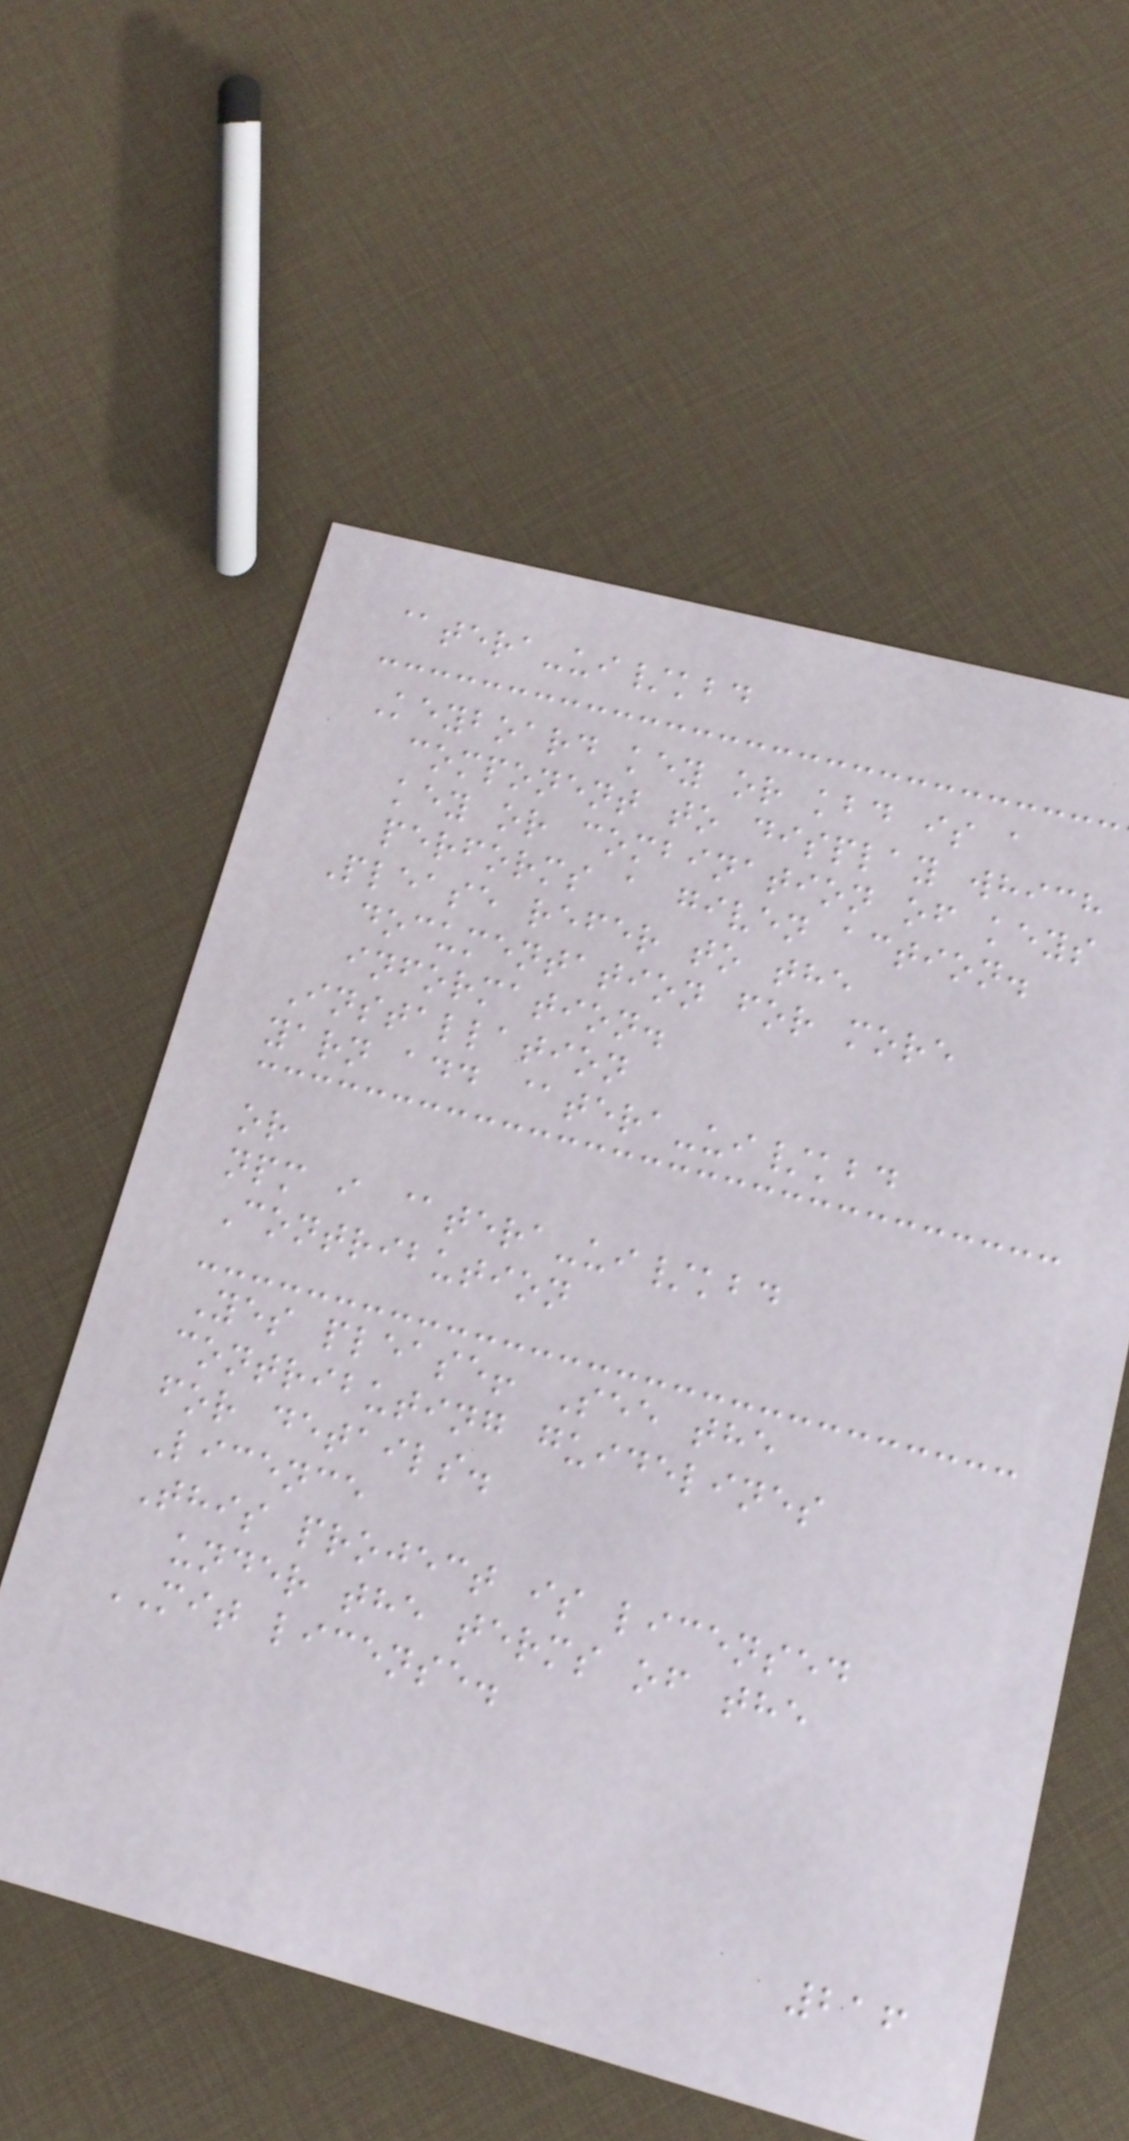@tera-ui/kbd
Keyboard key or kbd is a
component to display which
key or combination of keys
performs a given action.
Please refer to the
documentation for more
information.
Installation
yarn add @tera-ui/kbd
or
npm i @tera-ui/kbd
Contribution
Yes please! See the
contributing guidelines
for details.
Licence
This project is licensed
under the terms of the
MIT license.
216
